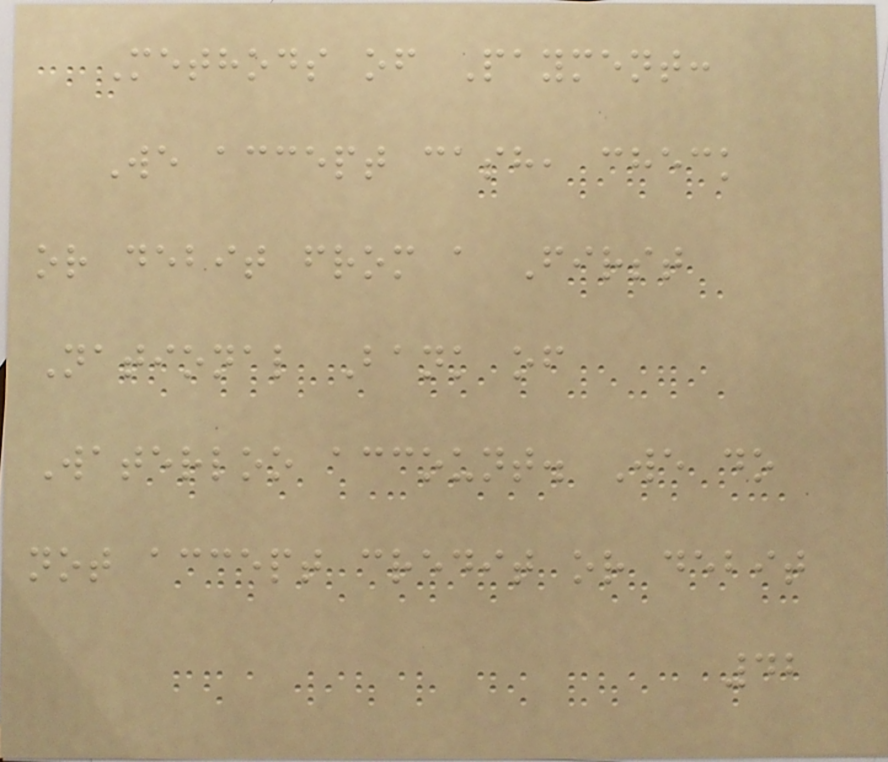Methods of Payment:
We accept cash, check
or debit from a First
National Bank of
Waterloo account. We do
not accept credit or debit
42
